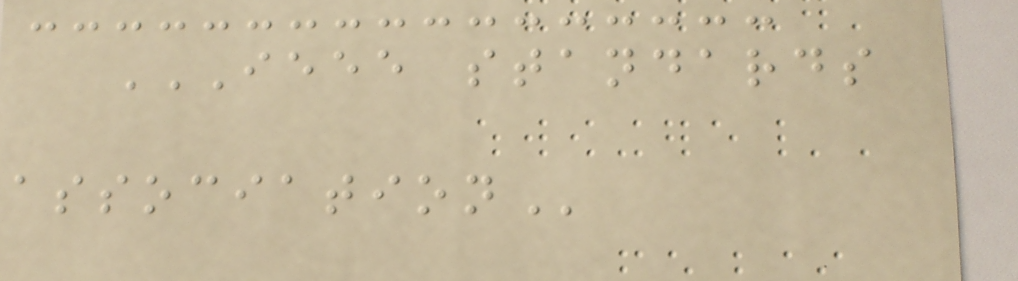IEEE STANDARDS
ASSOCIATION
